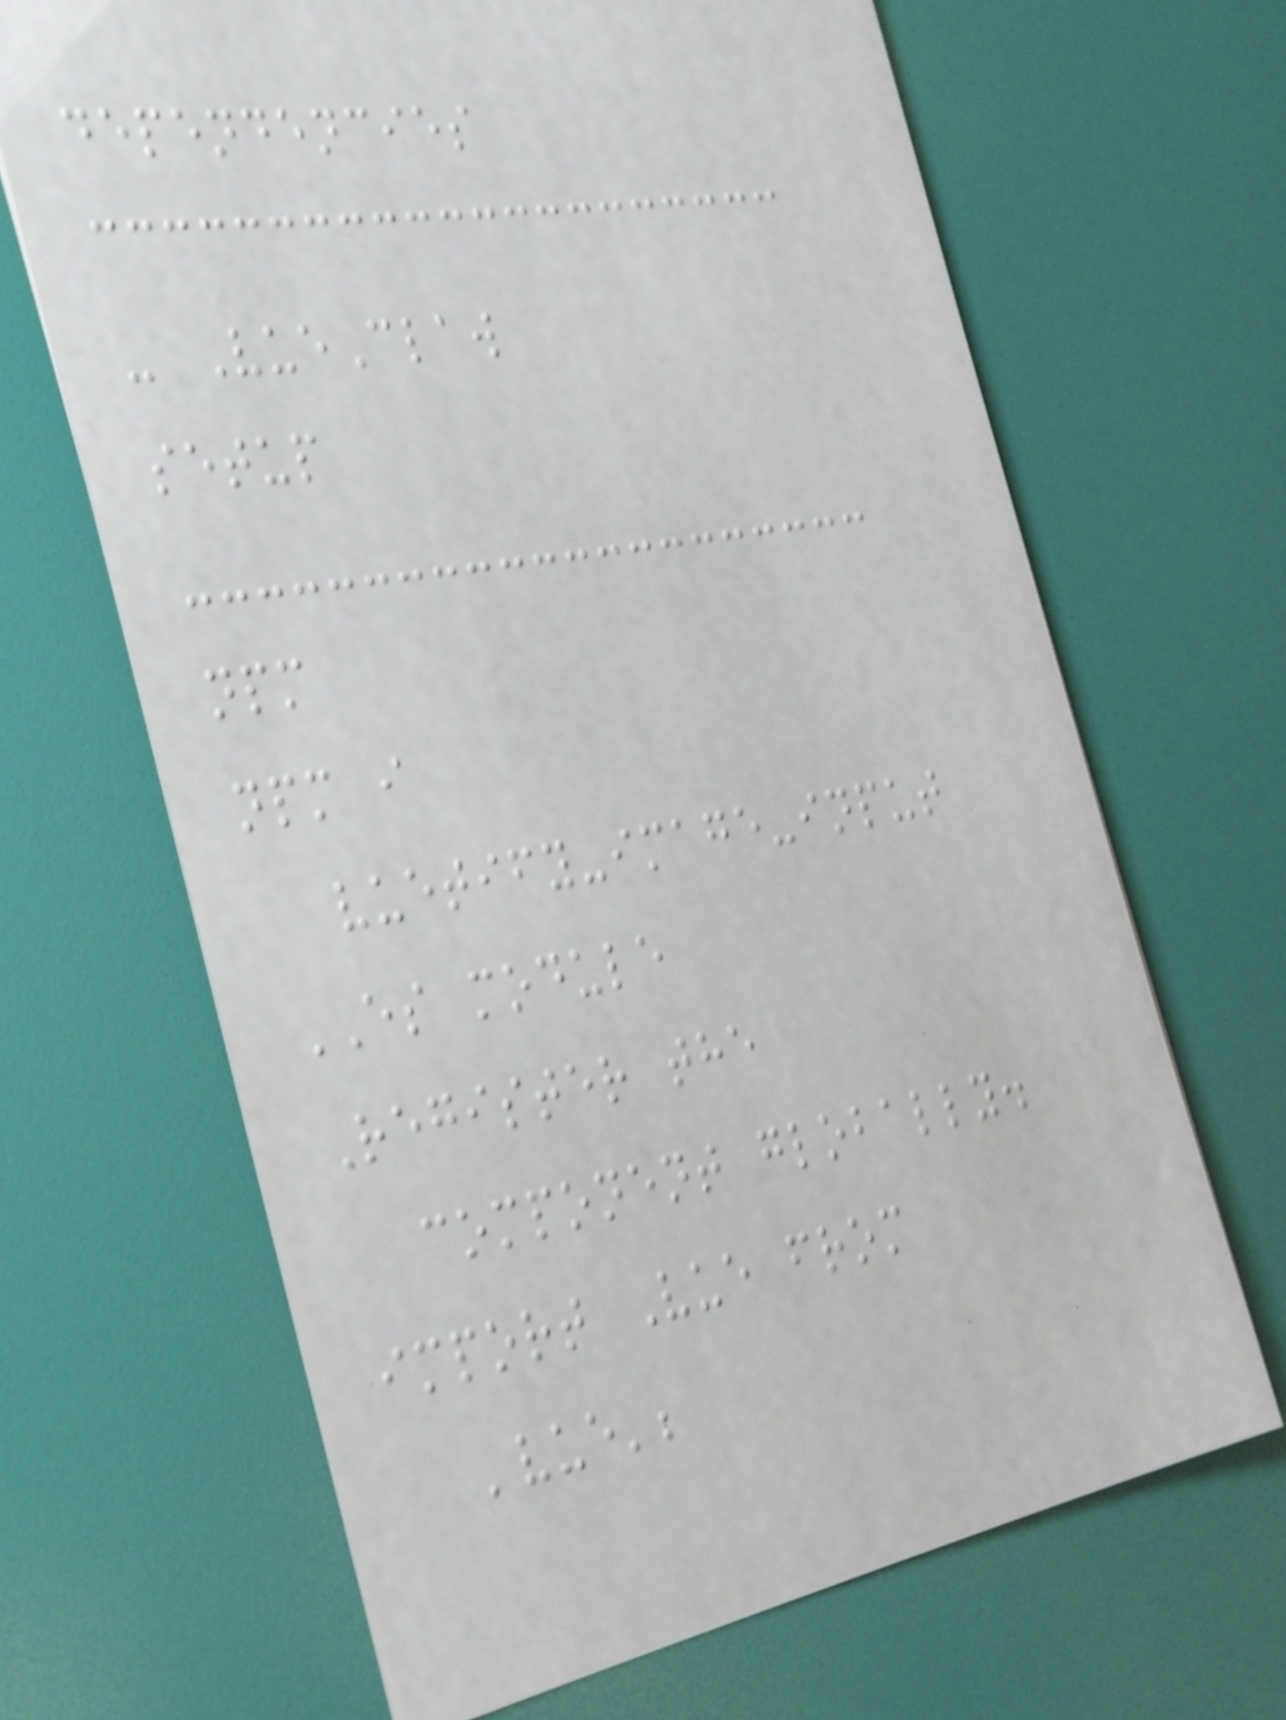dependencies
- VueClaw
setup
npm
npm i
vuetify-image-input
ES module
Register the
component globally.
import Vue from
'vue';
